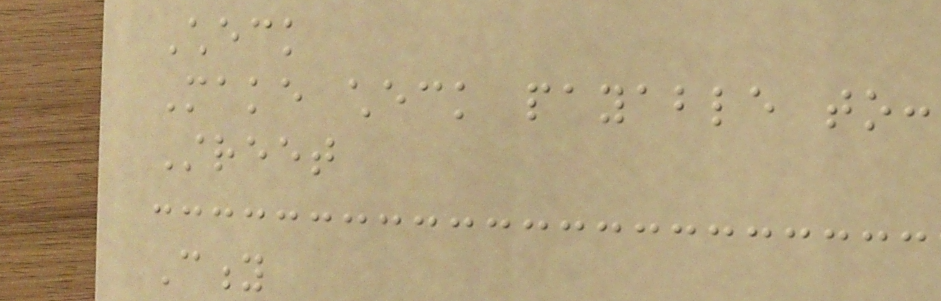Check
Make check payable to:
Street
City
